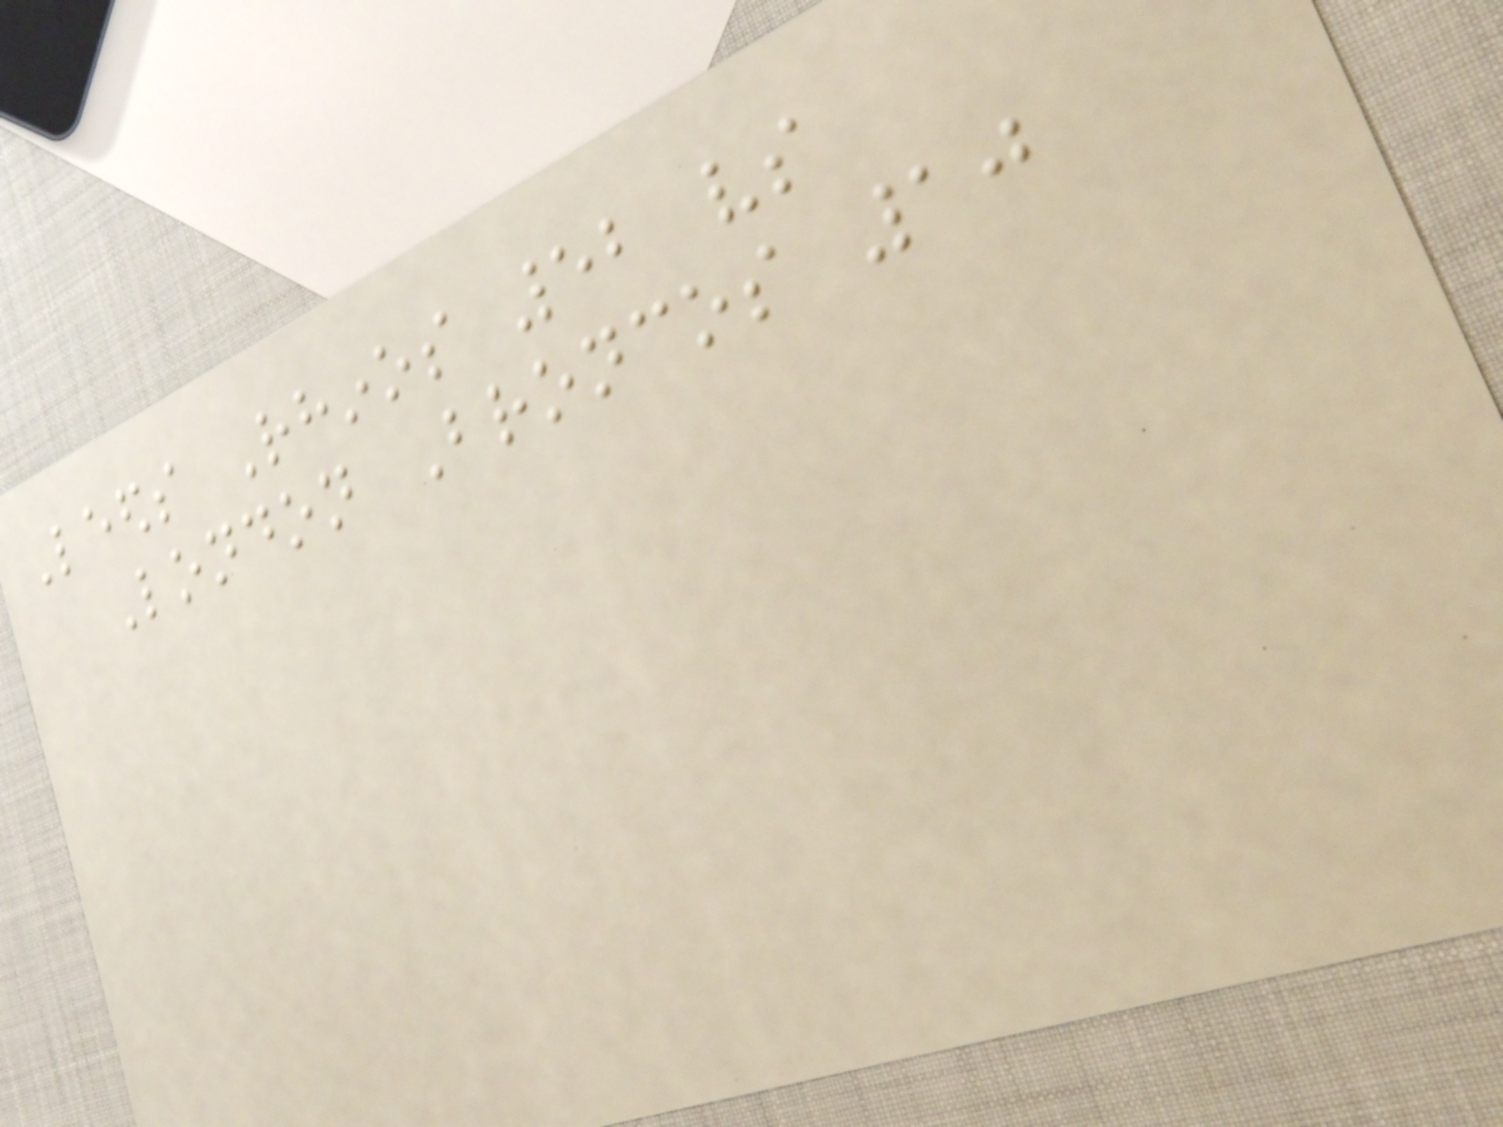Leeds Rhinos 52 vs
London Broncos 10
